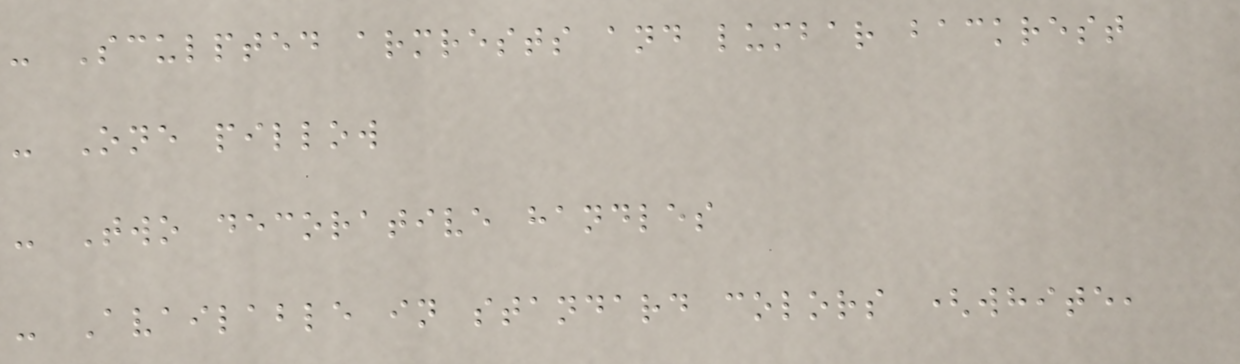- Sculpted armrests and lumbar backrest
- One pillow
- Two decorative handles
- Available in standard colors (white,
